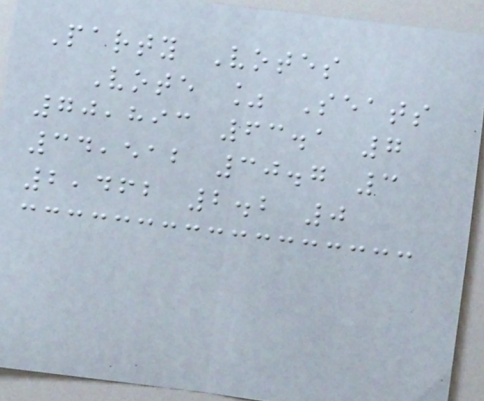Party Votes
Vote % Seats
70,893 63.1 7
34,512 30.7 3
2,462 2.2 0
